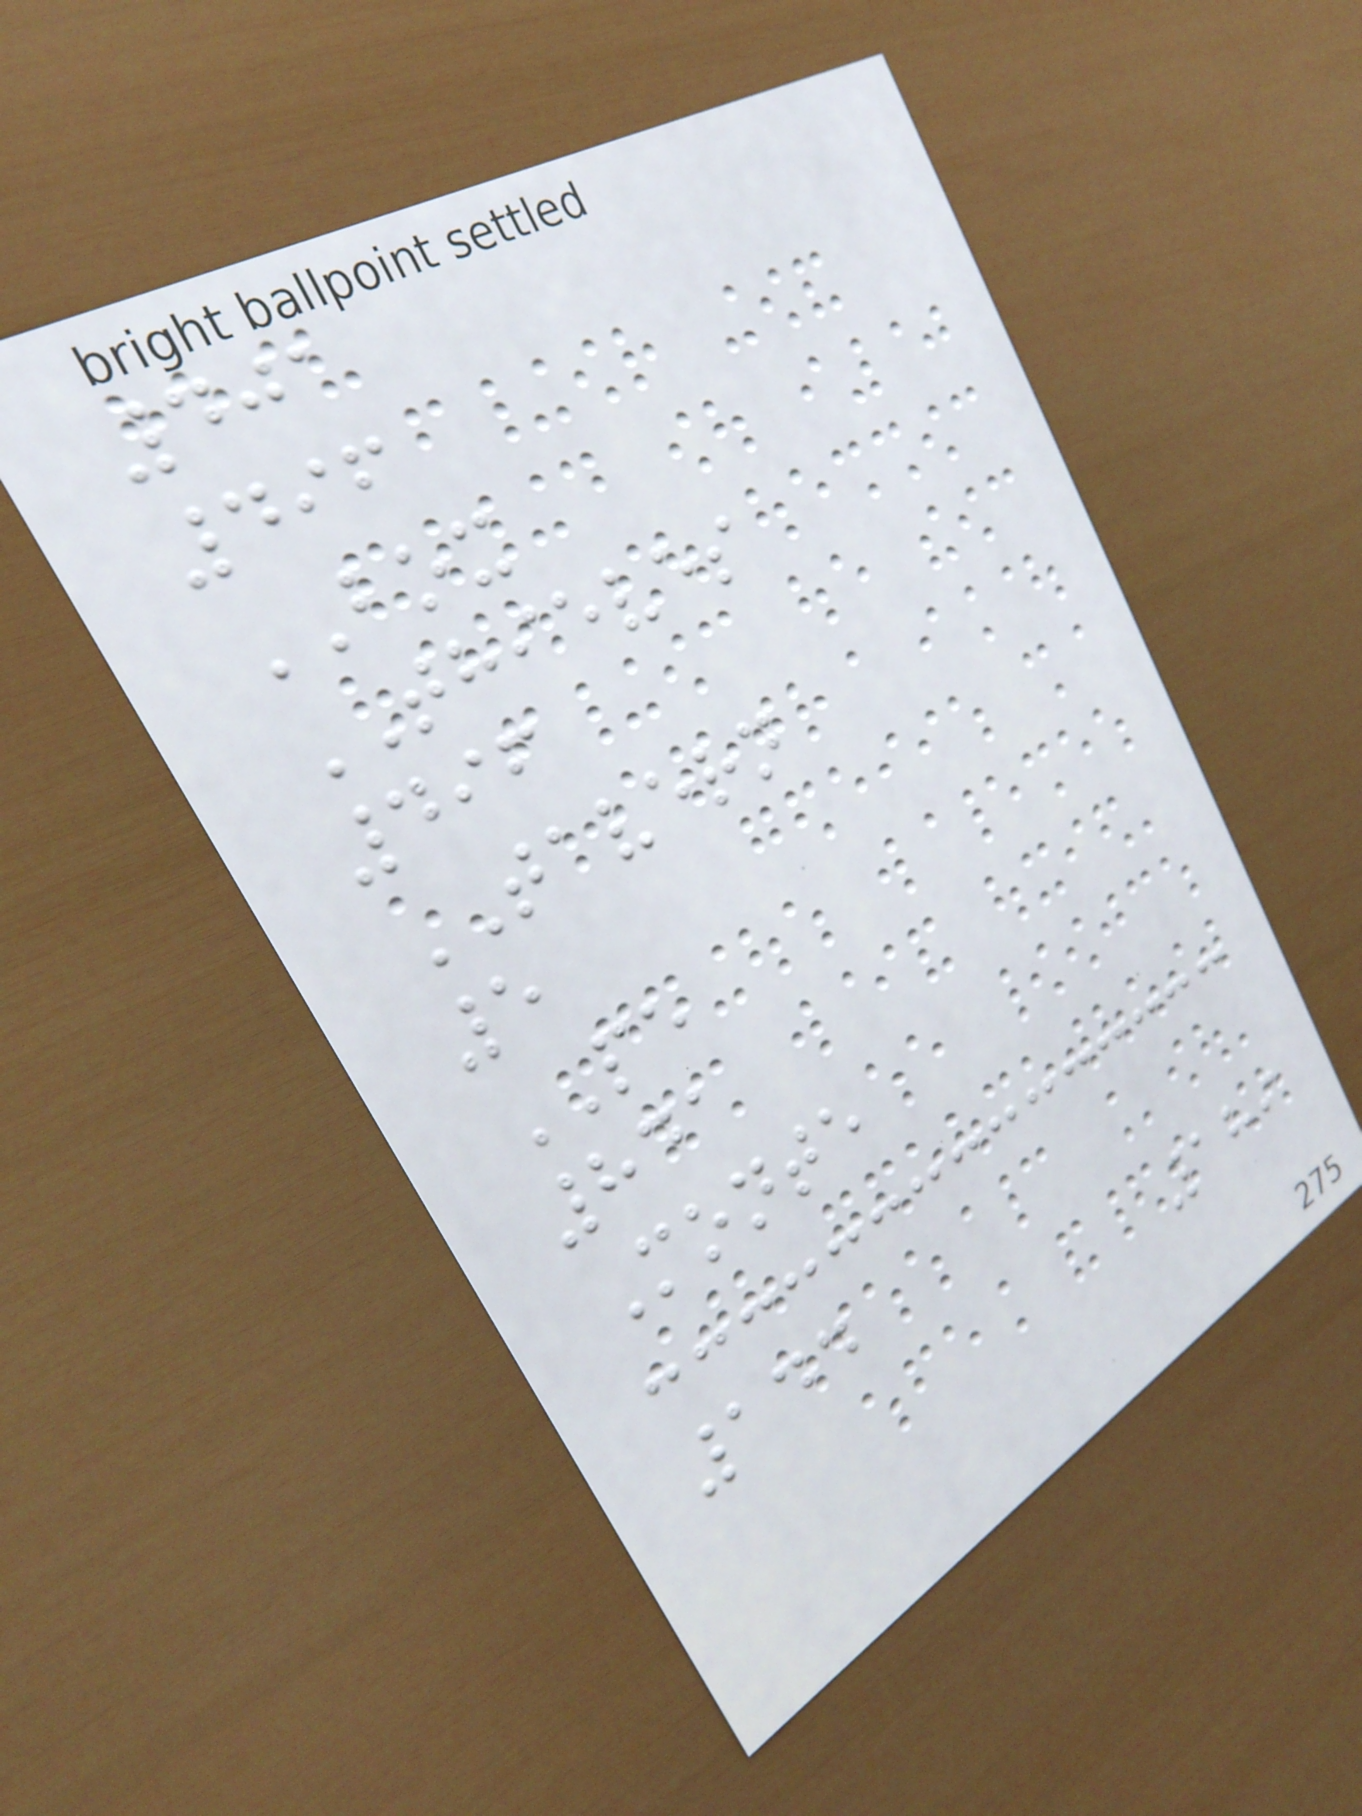401
496
BOX
THIEVES
496
TAVERN
5
PE
841
Monte
144
189
